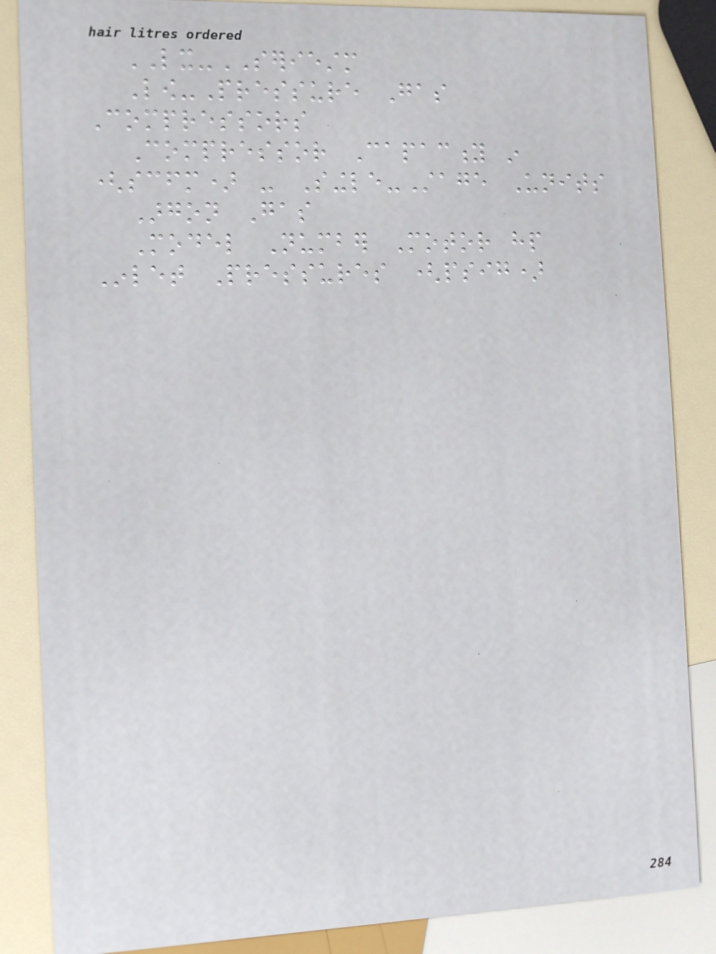LX-SERIESTM
Low-Pressure Gas
Compressors
Compressor Capacity in
(scfm) - Single-Stage Units
Argon Gas
Model Number Motor hp
Inlet Pressures (psig)
